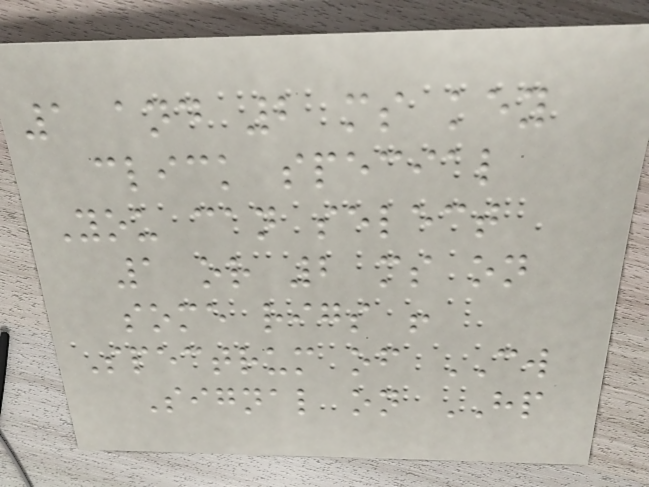1 and 2 ms key
click special
You can select
1 or 2 ms on
some rigs !
Spectrum of CW
Signal on HP
